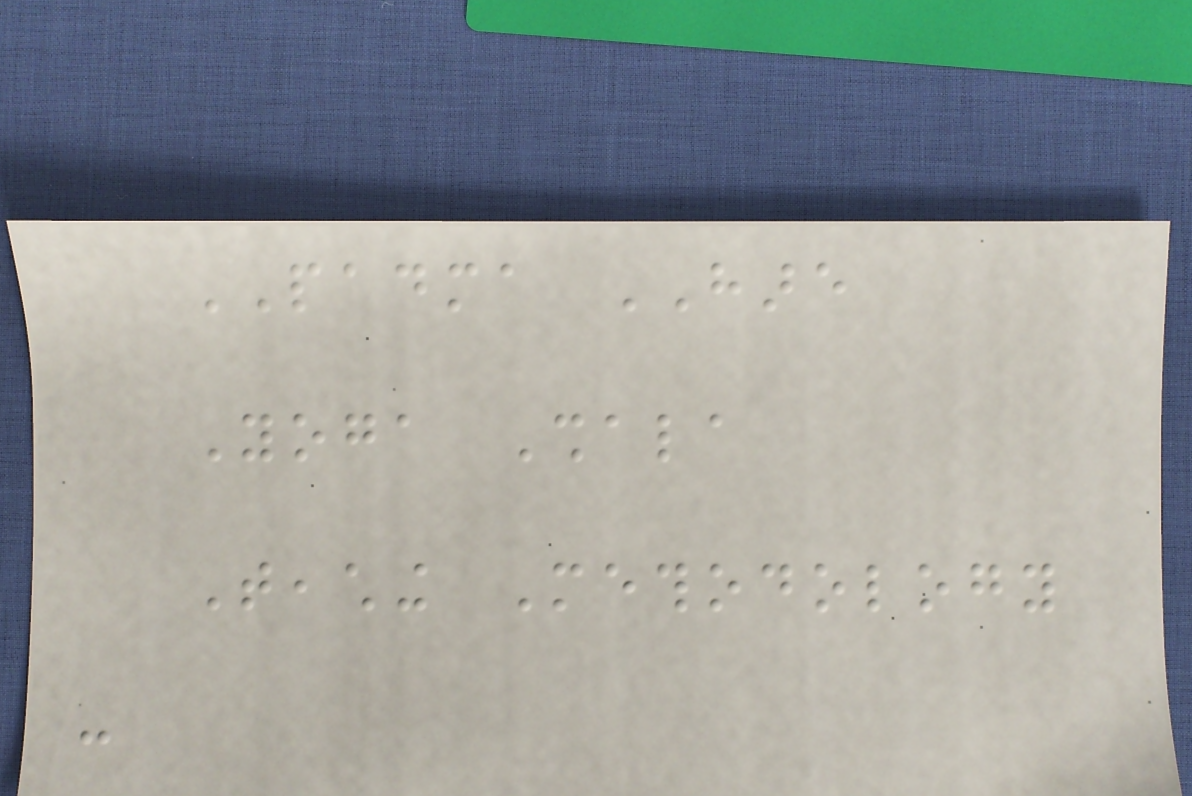PADMA HARE
Yoga Shala
Teaching Methodology
:
